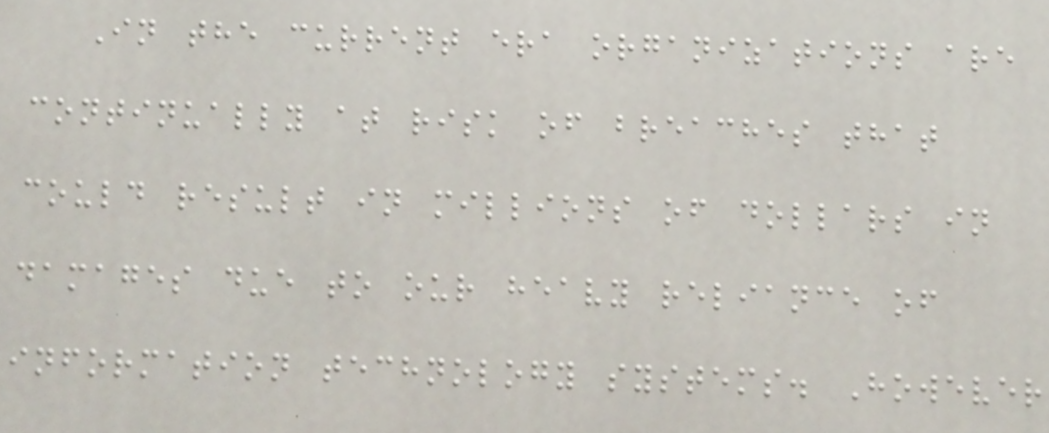In the current era organizations are
continually at risk of breaches that
could result in millions of dollars in
damages due to our heavy reliance of
information technology systems. However
